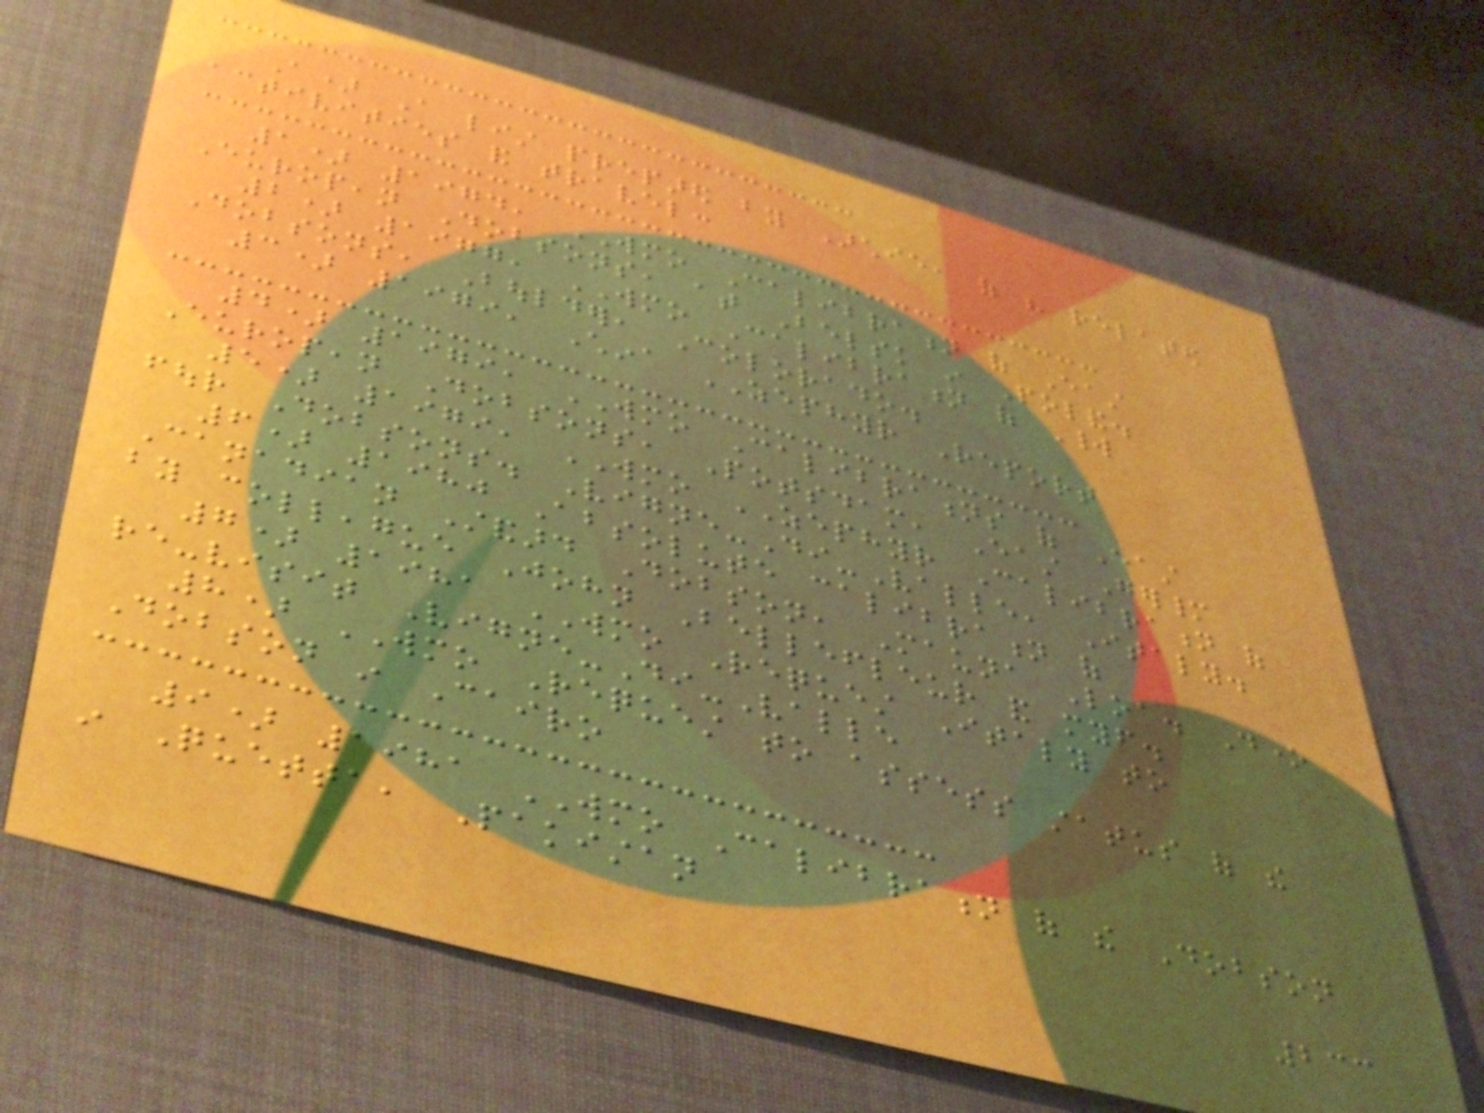A) A list prepared by Archie, of his related
activities and travel:
1) 1974, WMO Calibration of East
European Dobsons, at Belsk in Poland.
2) 1977, WMO Calibration of World
Dobsons, Boulder, Colorado.
3) 1979, China ZEPHYR Report
4) 1979, WMO Calibrations of East
European Dobsons, Potsdam, East Germany
5) 1979, WMO ZEPHYR Calibration of
four Dobsons. Vigne-Di-Valle, Italy.
6) 1980 Absolute calibration of
Canadian Standard Dobson, Mauna Loa. Done
by colleague John Bellefleur and myself.
7) 1981 WMO Request Italy to
re-visit Vigne-Di-Valle
8) WMO Request to assess status of the
Dobson in Cairo
9) 1981 WMO Calibration of the Dobson
in Quetta, Pakistan
233
